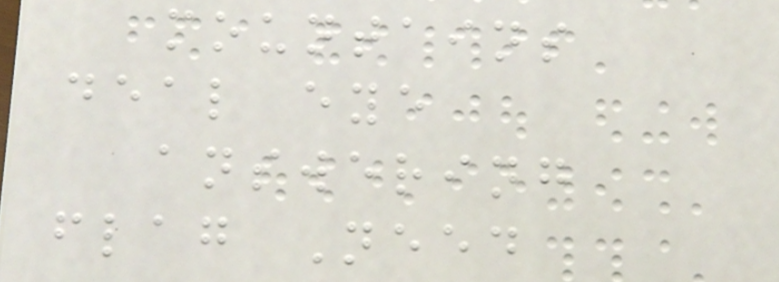mountains
deal eye
answering
flag Need
